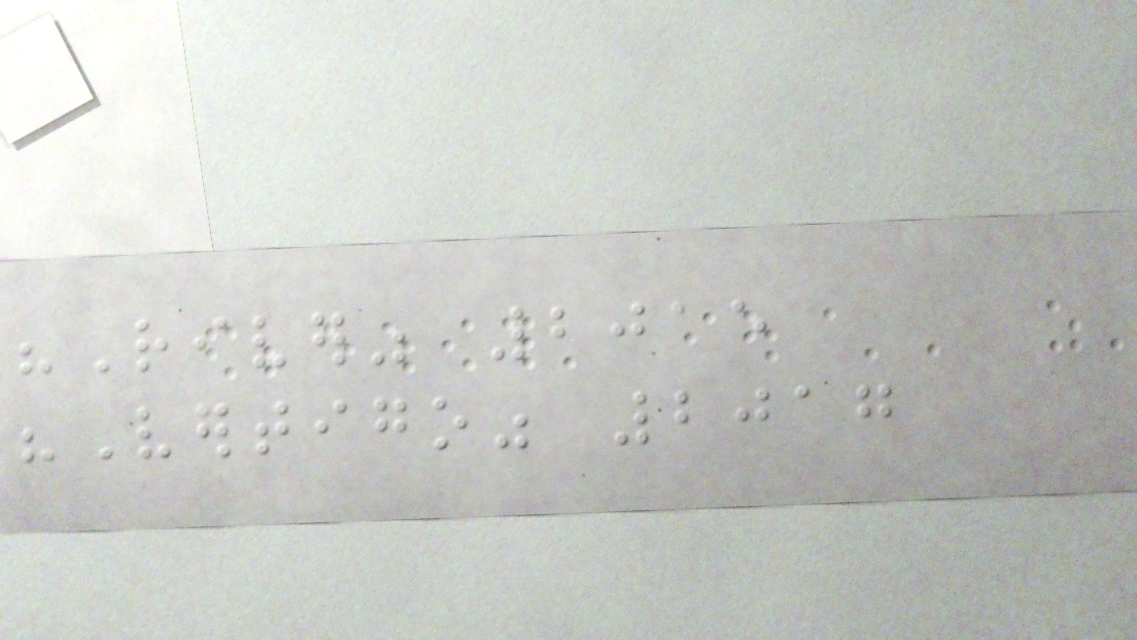"River" 2015
"Vertigo" 2017
